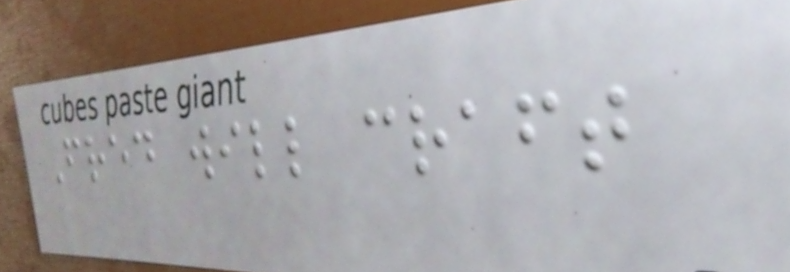Fred will craft
